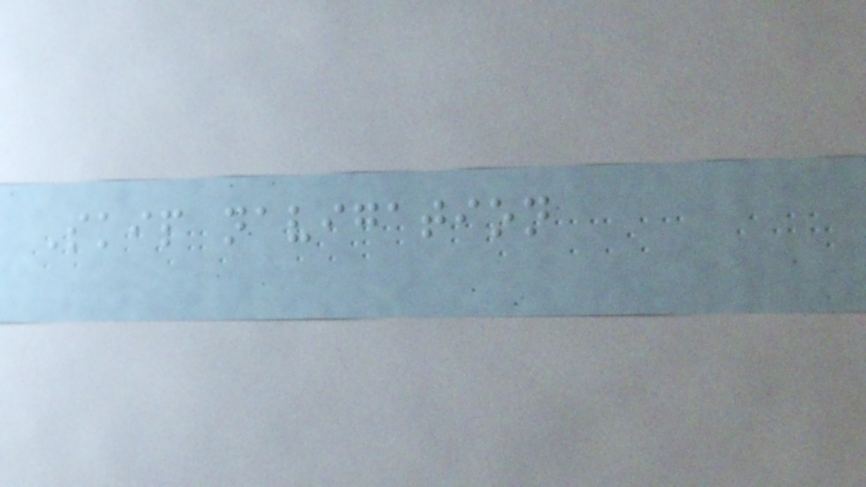Skip navigation
